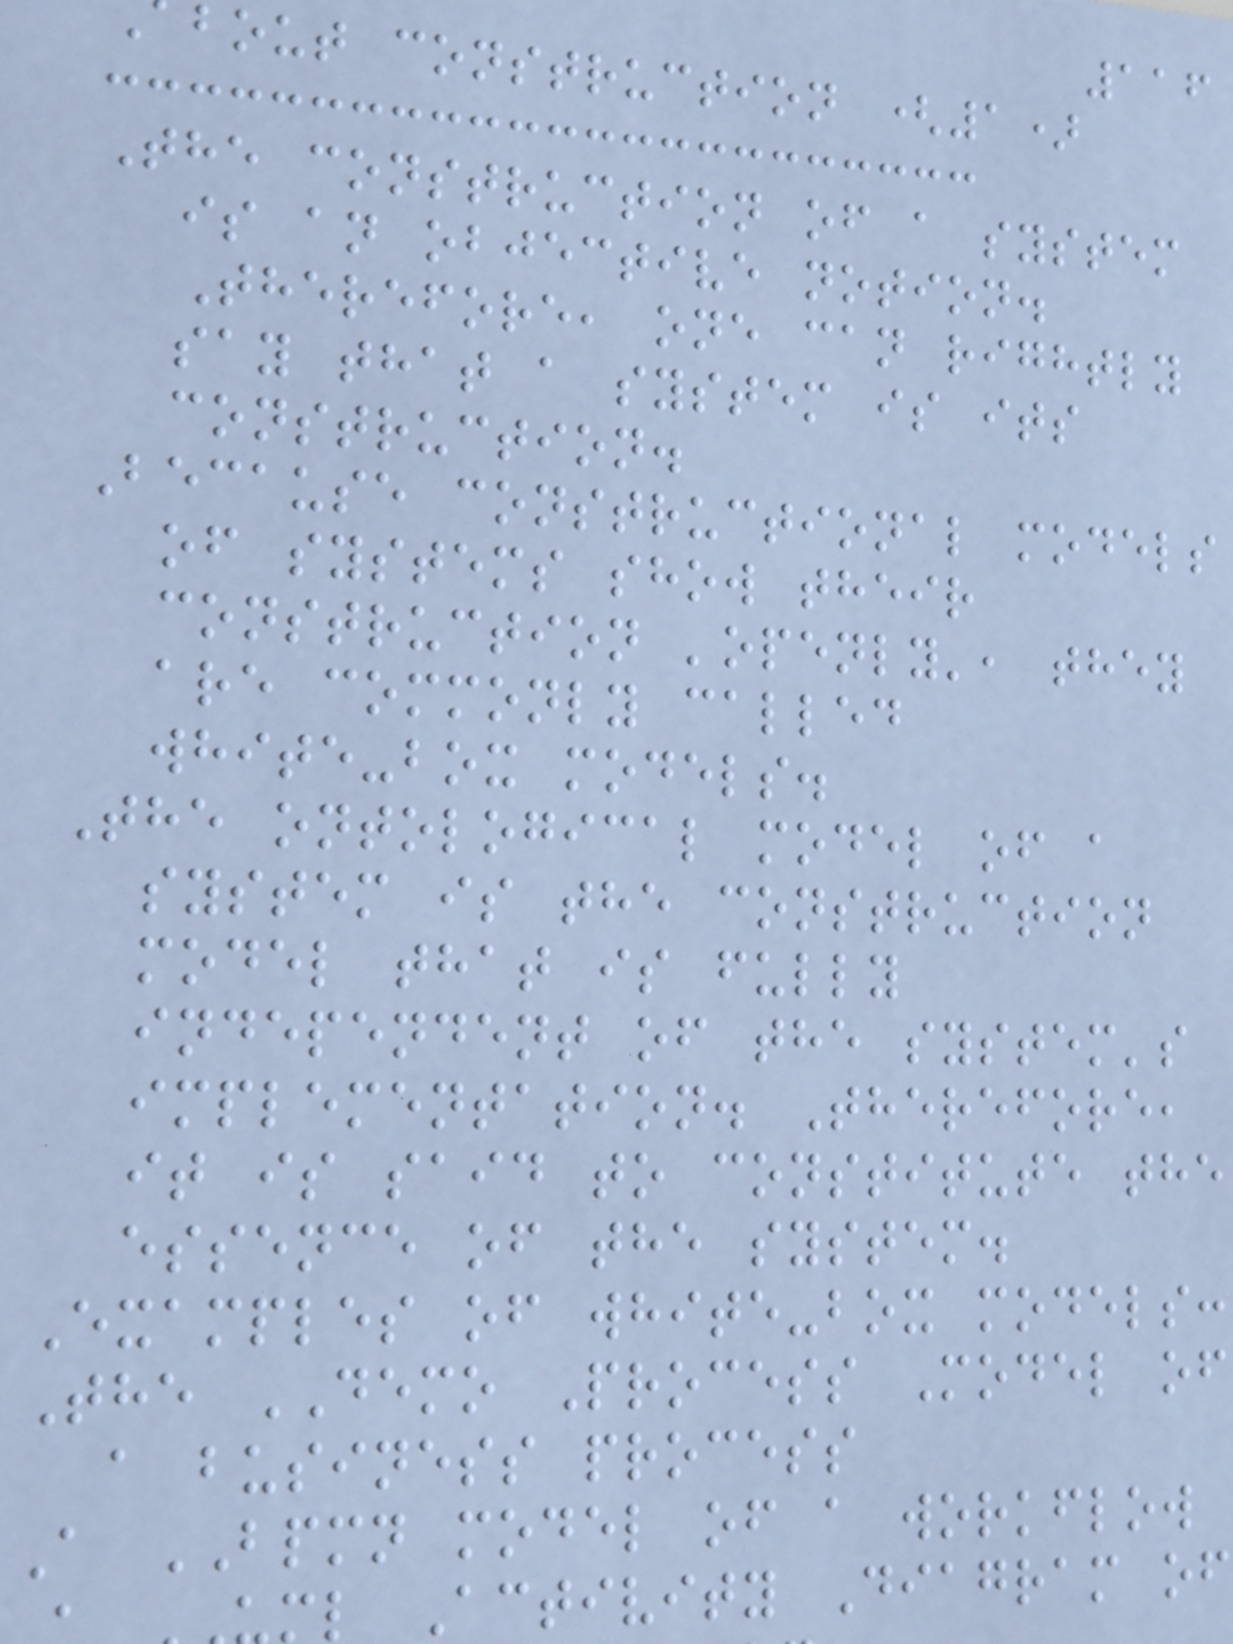116
bout construction (1)
The construction of a system
is an objective notion.
Therefore, one can rightly
say that a system is its
construction.
Because constructional models
of systems show their
construction 'openly', they
are commonly called
white-box models.
The ontological model of a
system is the construction
model that is fully
independent of the system's
implementation. Therefore,
it is said to constitute the
essence of the system.
Examples of white-box models:
The DEMO Process Model of
a business process
A BPMN model of a workflow
l Activity Diagram of
